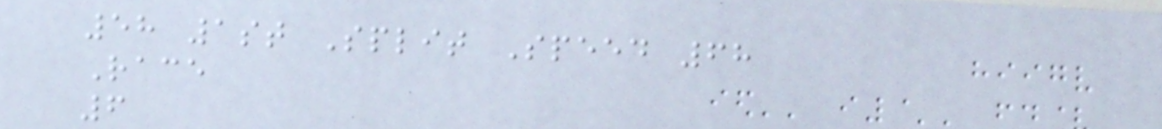58 1st Split Speed 68
Race
6
